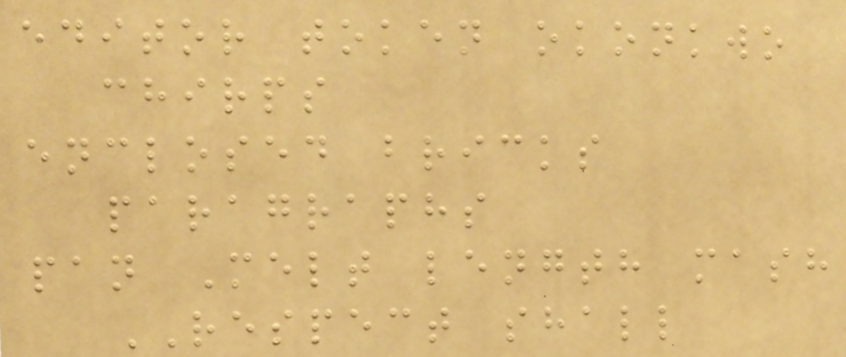editor token okonkwo
chirps
enclosed bricks
paragraphs
pan Melt length mash
RESPECT shall
